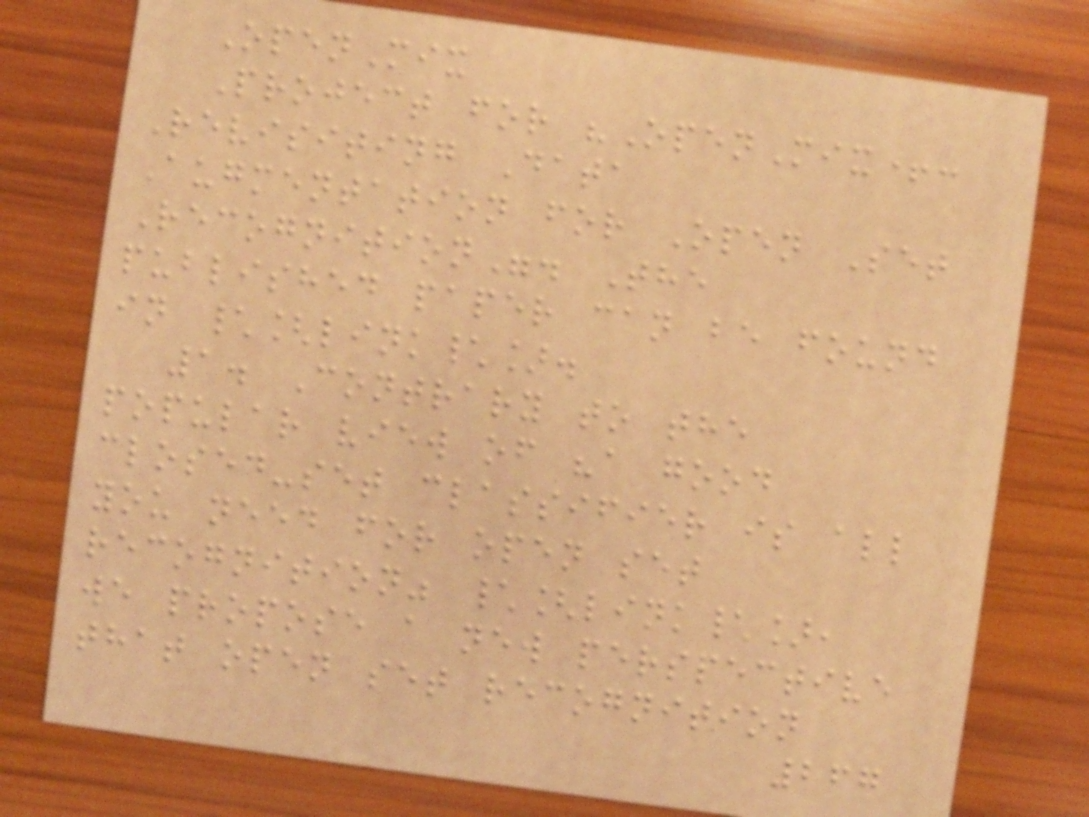OpenMix
Project for "OpenMix+:
Revisiting Data
Augmentation for Open Set
Recognition". The
published paper can be found
in \[link\].
1. Contrary to the
popular view of "a good
closed-set classifier is all
you need for open set
recognition" \[link\],
we propose a new perspective
that open set recognition
267
